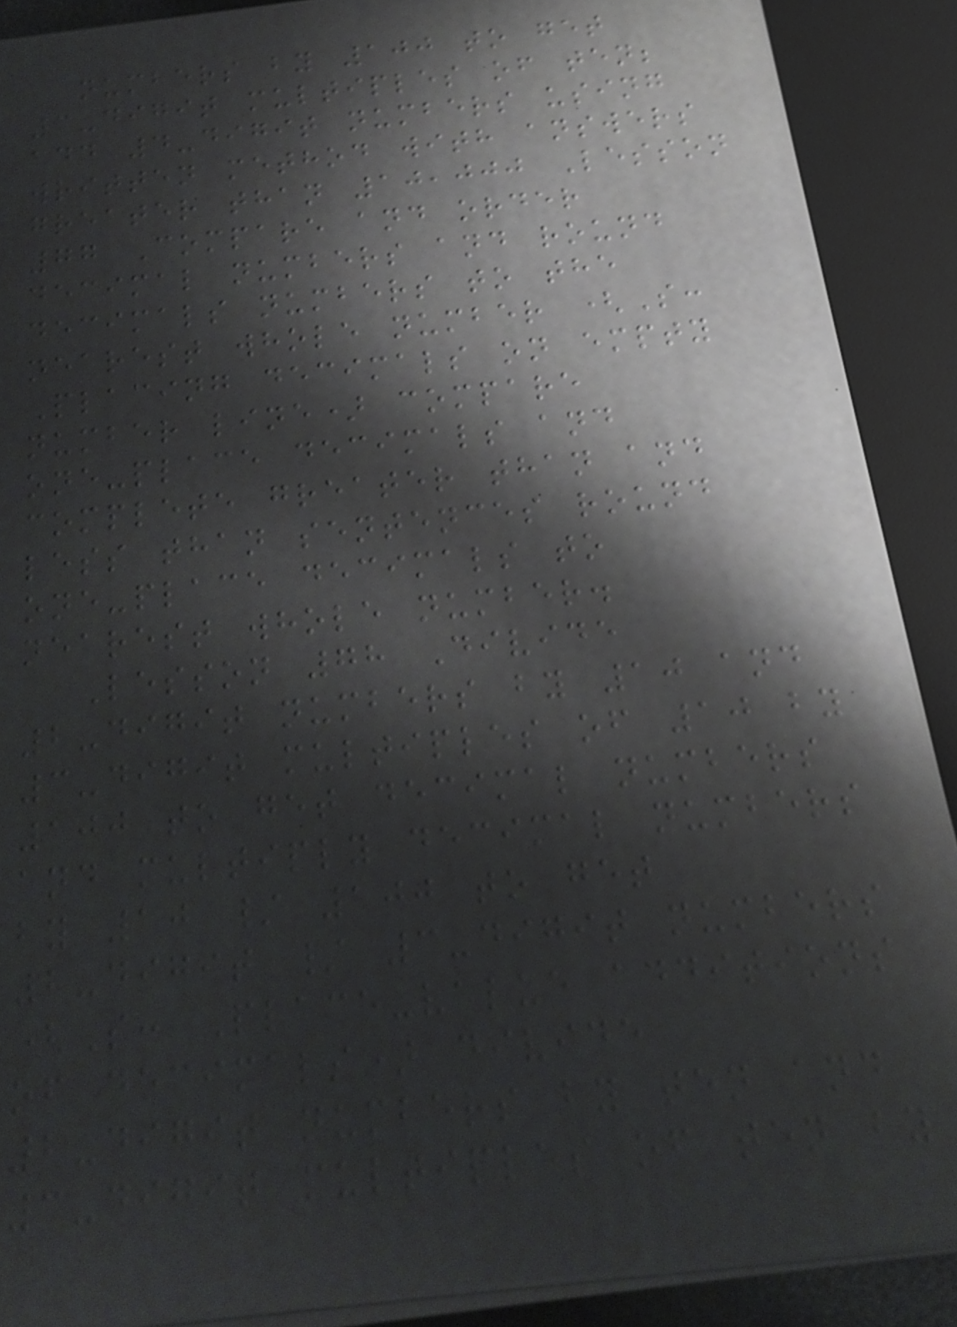numbers by 100 to get
3-digit multiples of ten;
add 4-digit numbers using
written method with answers
greater than 10,000 Lesson
77 Compare and order
decimal numbers and round
decimals numbers to the
nearest whole number (S:
Placing decimals on empty
number line) compare
one-place decimals and
complete greater than and
less than sentences round
one-place decimals to
nearest whole number.
Lesson 78 Divide
2-digit numbers by 10 and
3-digit multiples of 10 by
100 to get decimal numbers
and multiply decimal numbers
by 10 / 100 to get
2-digit / 3-digit numbers
(S: Place-value additions
of decimals) divide
2-digit numbers by ten and
3-digit multiples of ten by
